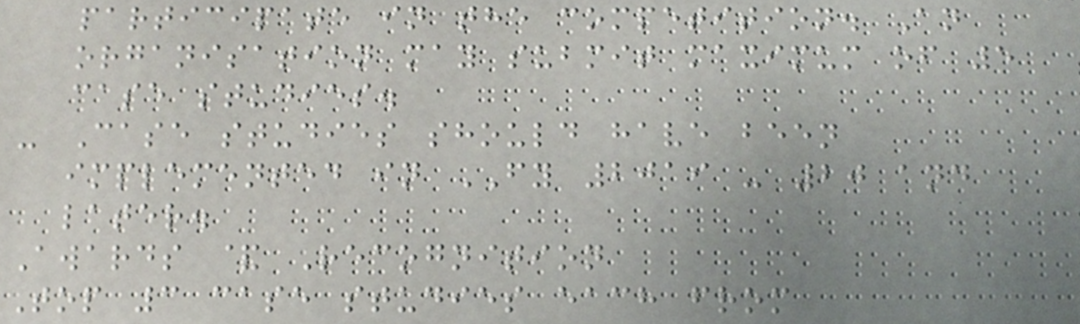participate in the competition. An
organisation may submit maximum of 5
case studies.
- Case studies should have been
implemented in FY 2019 - 20 and
later.
Awards & Recognition
Top 3 case studies each from
